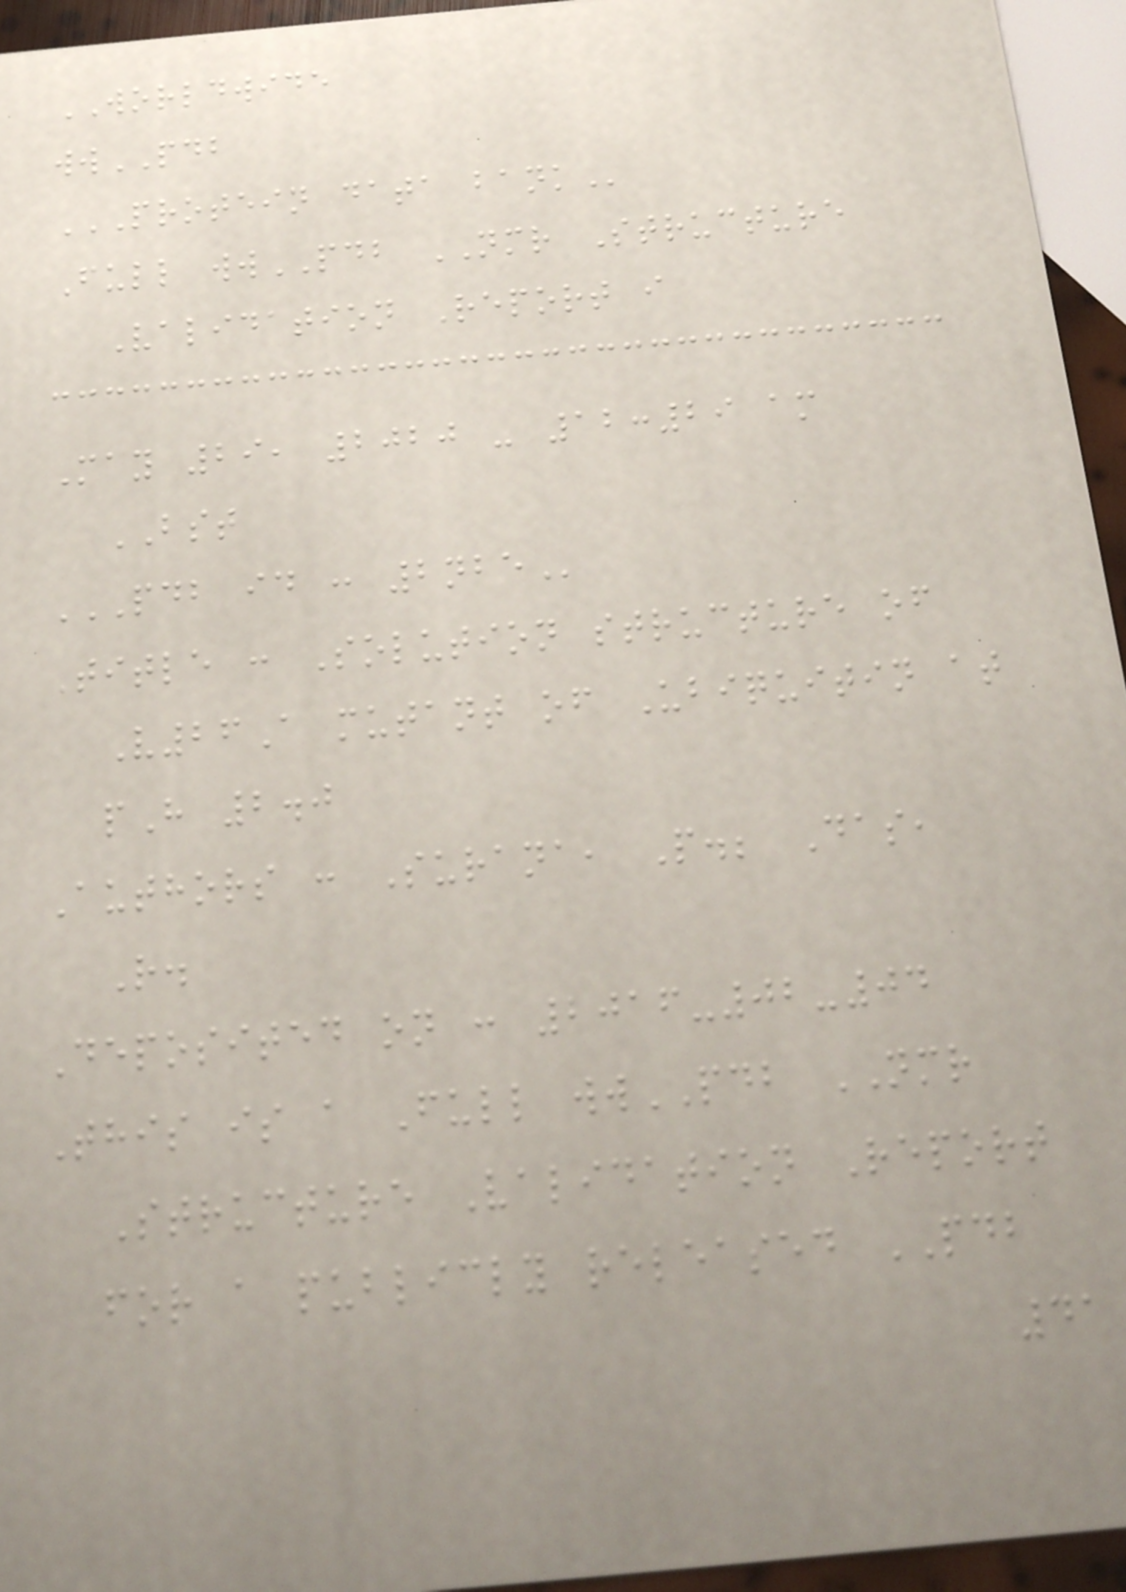WORLDWIDE
wwPDB
PROTEIN DATA BANK
Full wwPDB NMR Structure
Validation Report i
May 29, 2020 - 12:29 am
BST
PDB ID : 2NBE
Title : Solution structure of
V26A mutant of Ubiquitin at
pH 2.0
Authors : Surana, P.; Das,
R.
Deposited on : 2016-02-04
This is a Full wwPDB NMR
Structure Validation Report
for a publicly released PDB
41
